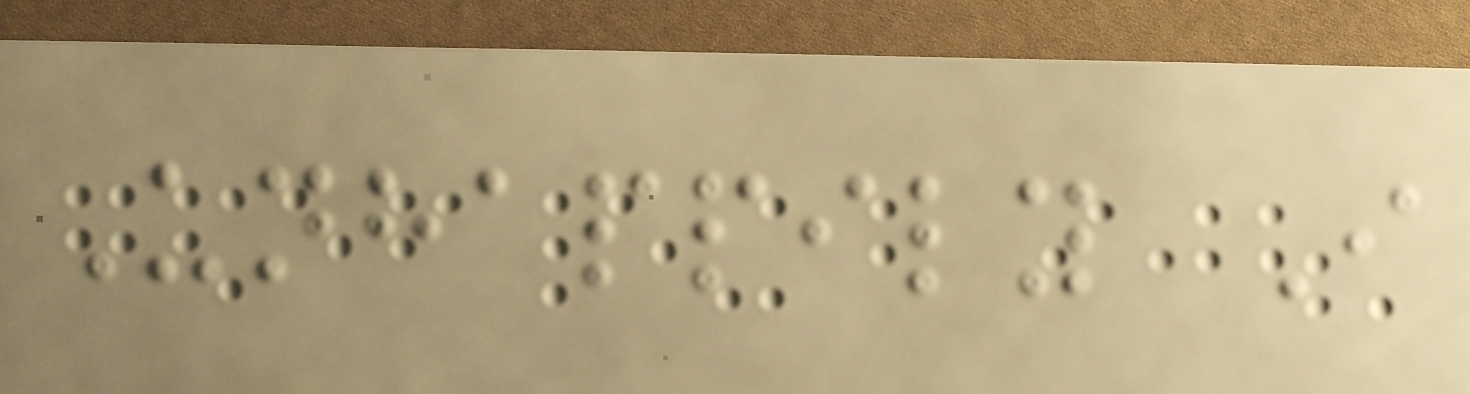Unhappily I
